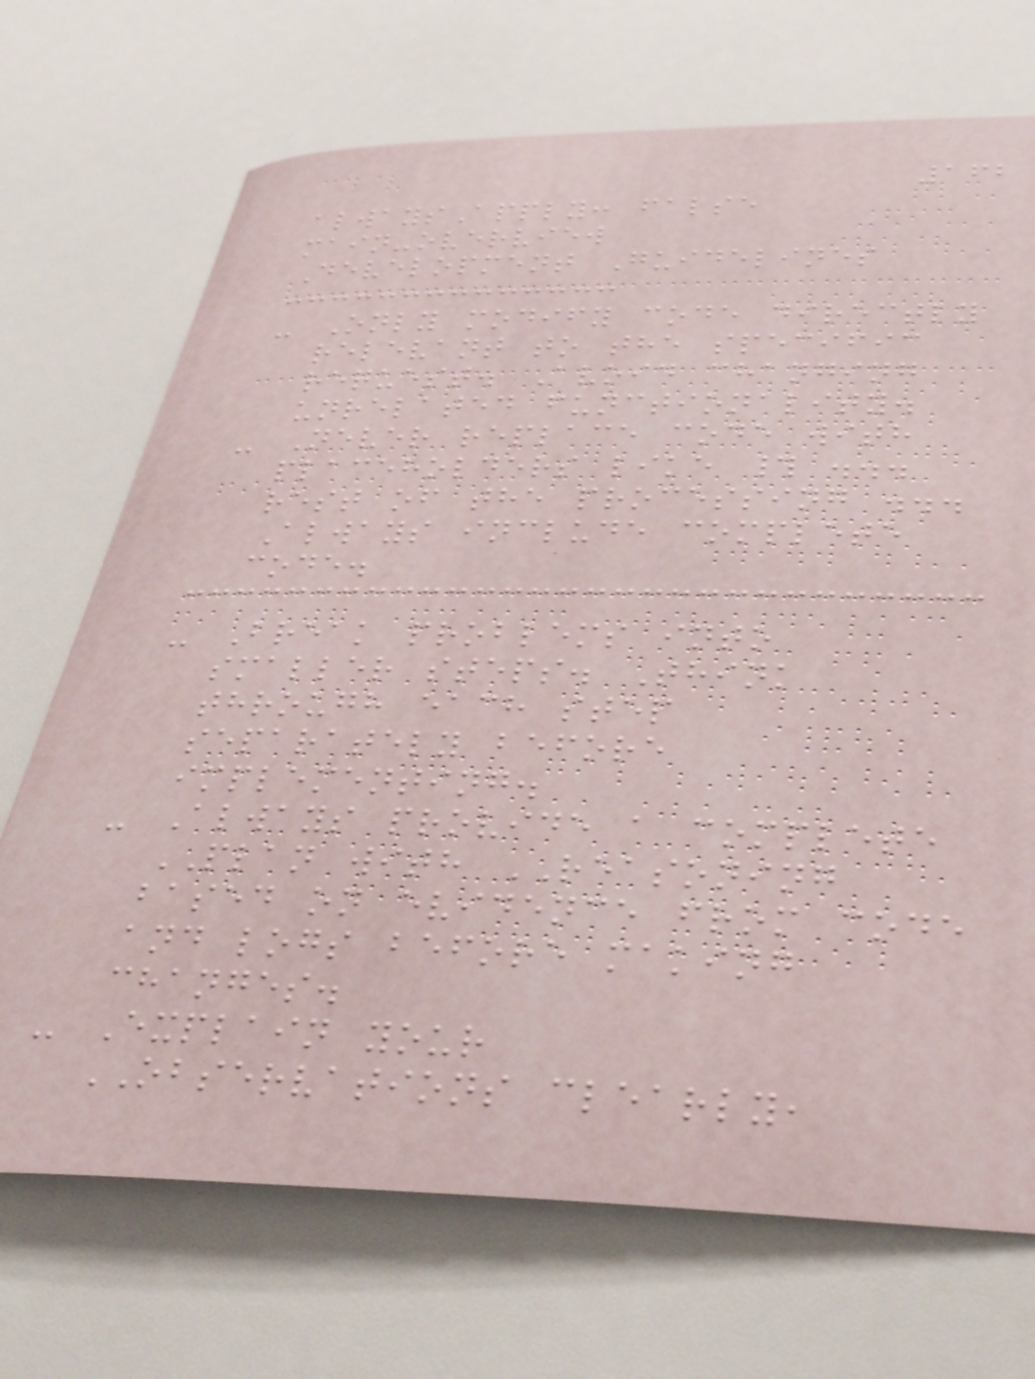162
alwaysApply: false
main-overview
Development Guidelines
- Only modify code directly
relevant to the specific
request. Avoid changing
unrelated functionality.
- Never replace code with
placeholders like # ...
rest of the processing ...
Always include complete
code.
- Break problems into
smaller steps. Think
through each step
separately before
implementing.
- Always provide a complete
PLAN with REASONING
based on evidence from code
and logs before making
changes.
- Explain your
OBSERVATIONS clearly,
